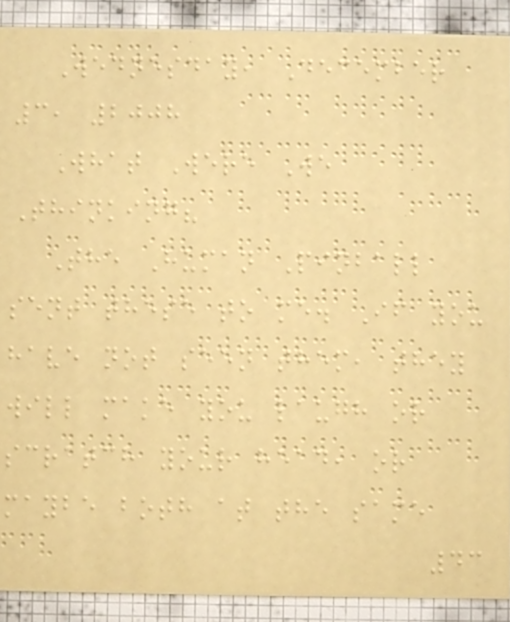Wednesday, December
3, 2008
What Were We
Thinking?
The Human Pinball
sent these to me. If you
have not seen them, they
will make you laugh or
scratch your head, or
maybe both at the same
43
